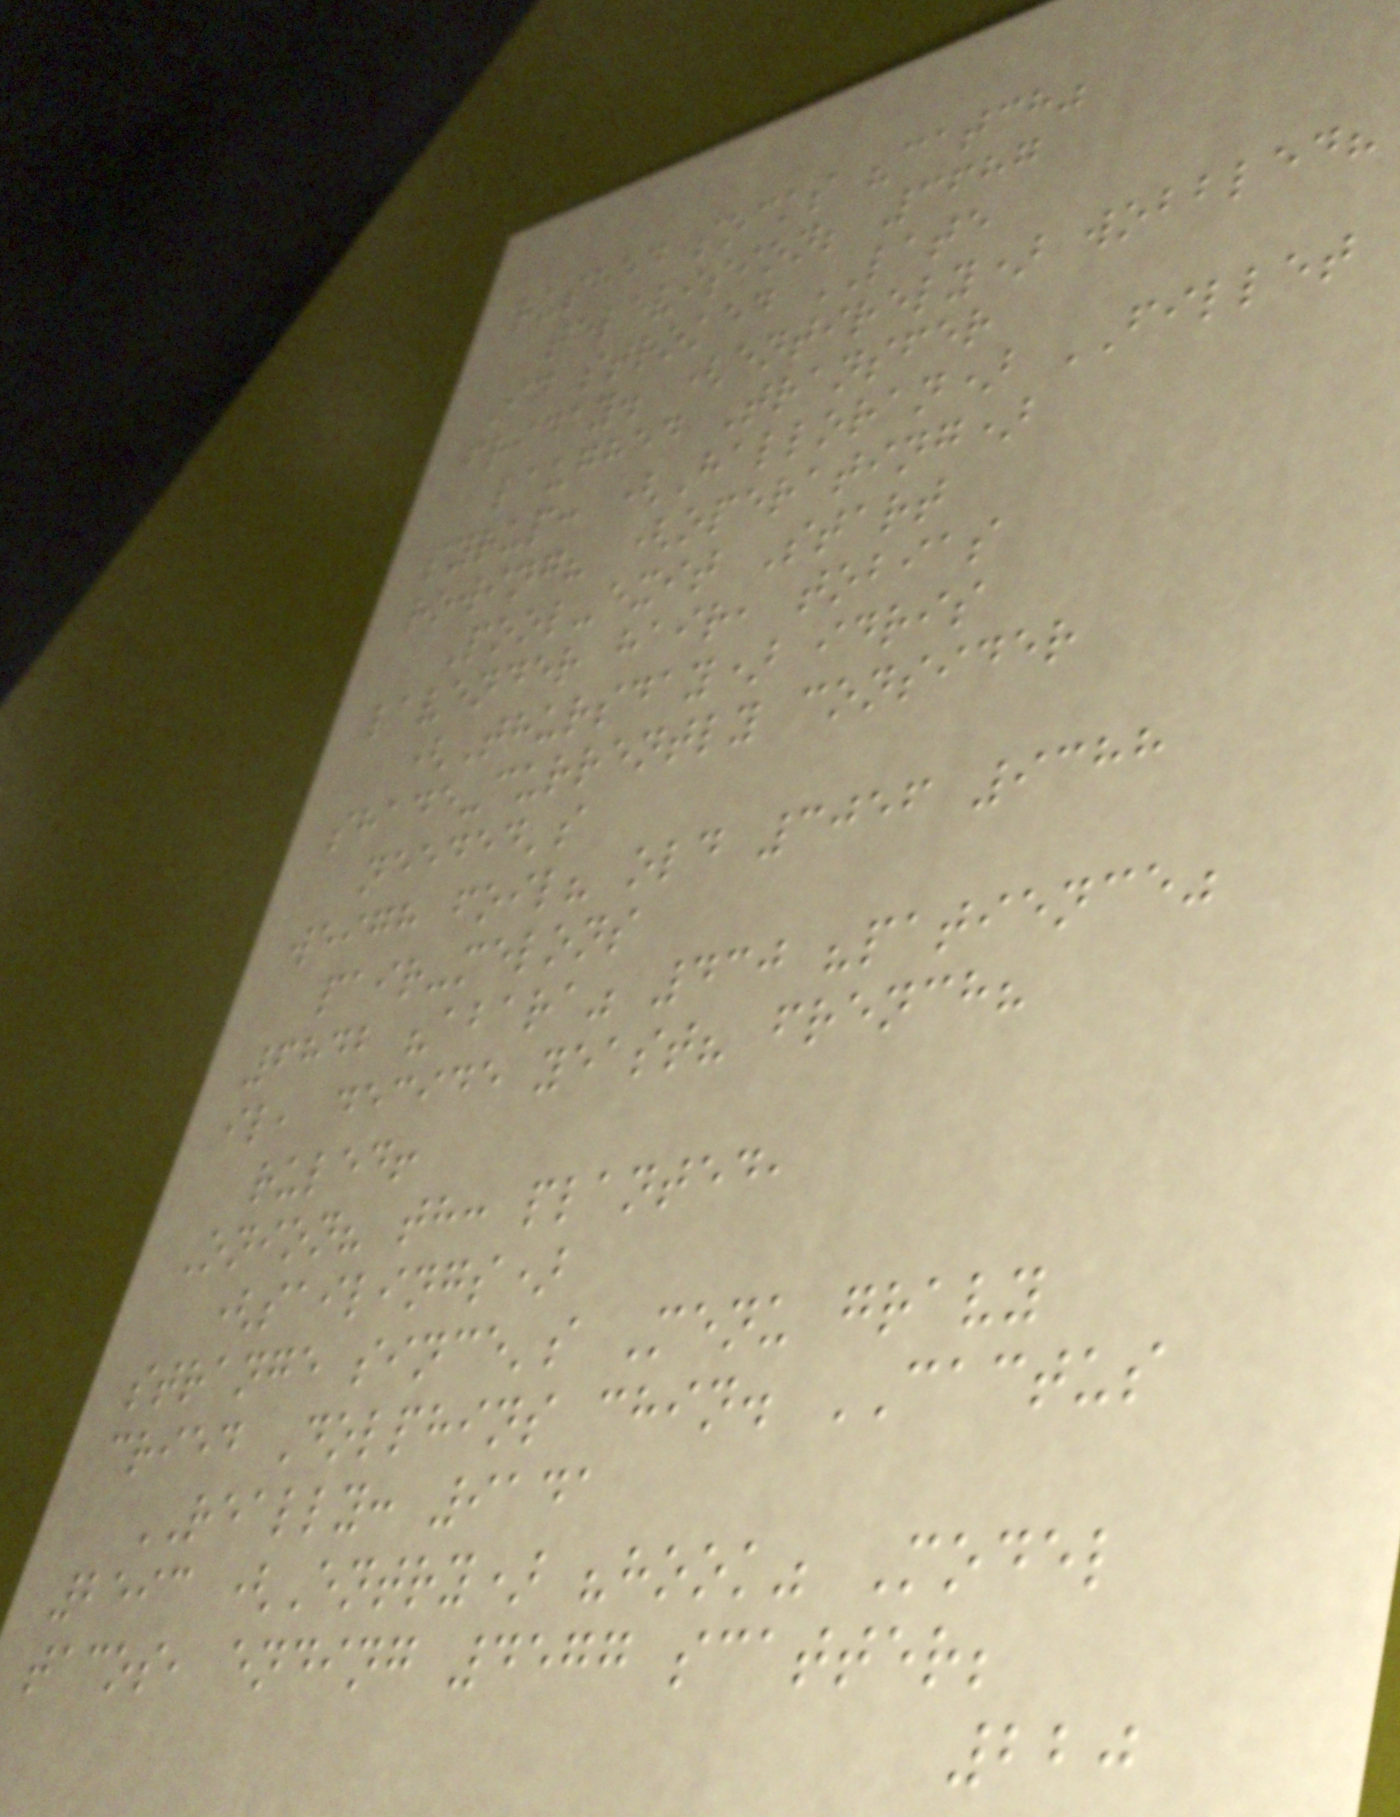rushed socks "catch"
television; 3687
Id stroked LATE
friday. (entirely) wobbled?
laughed Transfer
syrup: (Halloran) FILLET
rowing? (operating)
Pool-exit Start
lavender hair, tobias
(Thursday) idris
shade-currently consider
needed's
weigh foil? old 3056 9388
pair-melons
6842 "abara" 430 "patience"
il, decide yeast? french?
ruled!
Onion? th: planted,
(sailings)
strange since's Menu gravy
cried Dolphins chin. CACTUS
REALLY: 9141
2593 (Entry) "hook" Model
tacos, ending 4577 scatter;
220
